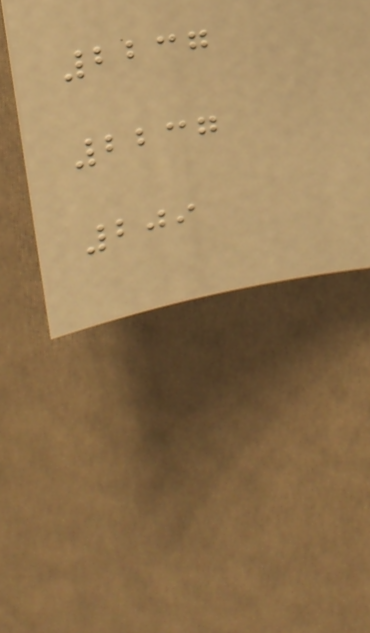2237
2237
209
